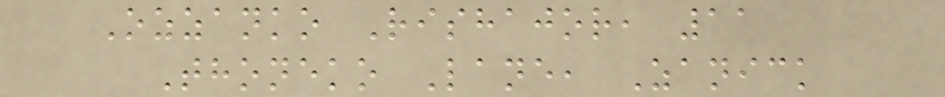Ozzanko Rishajor, 11
Thoneko Lane, Zanick
